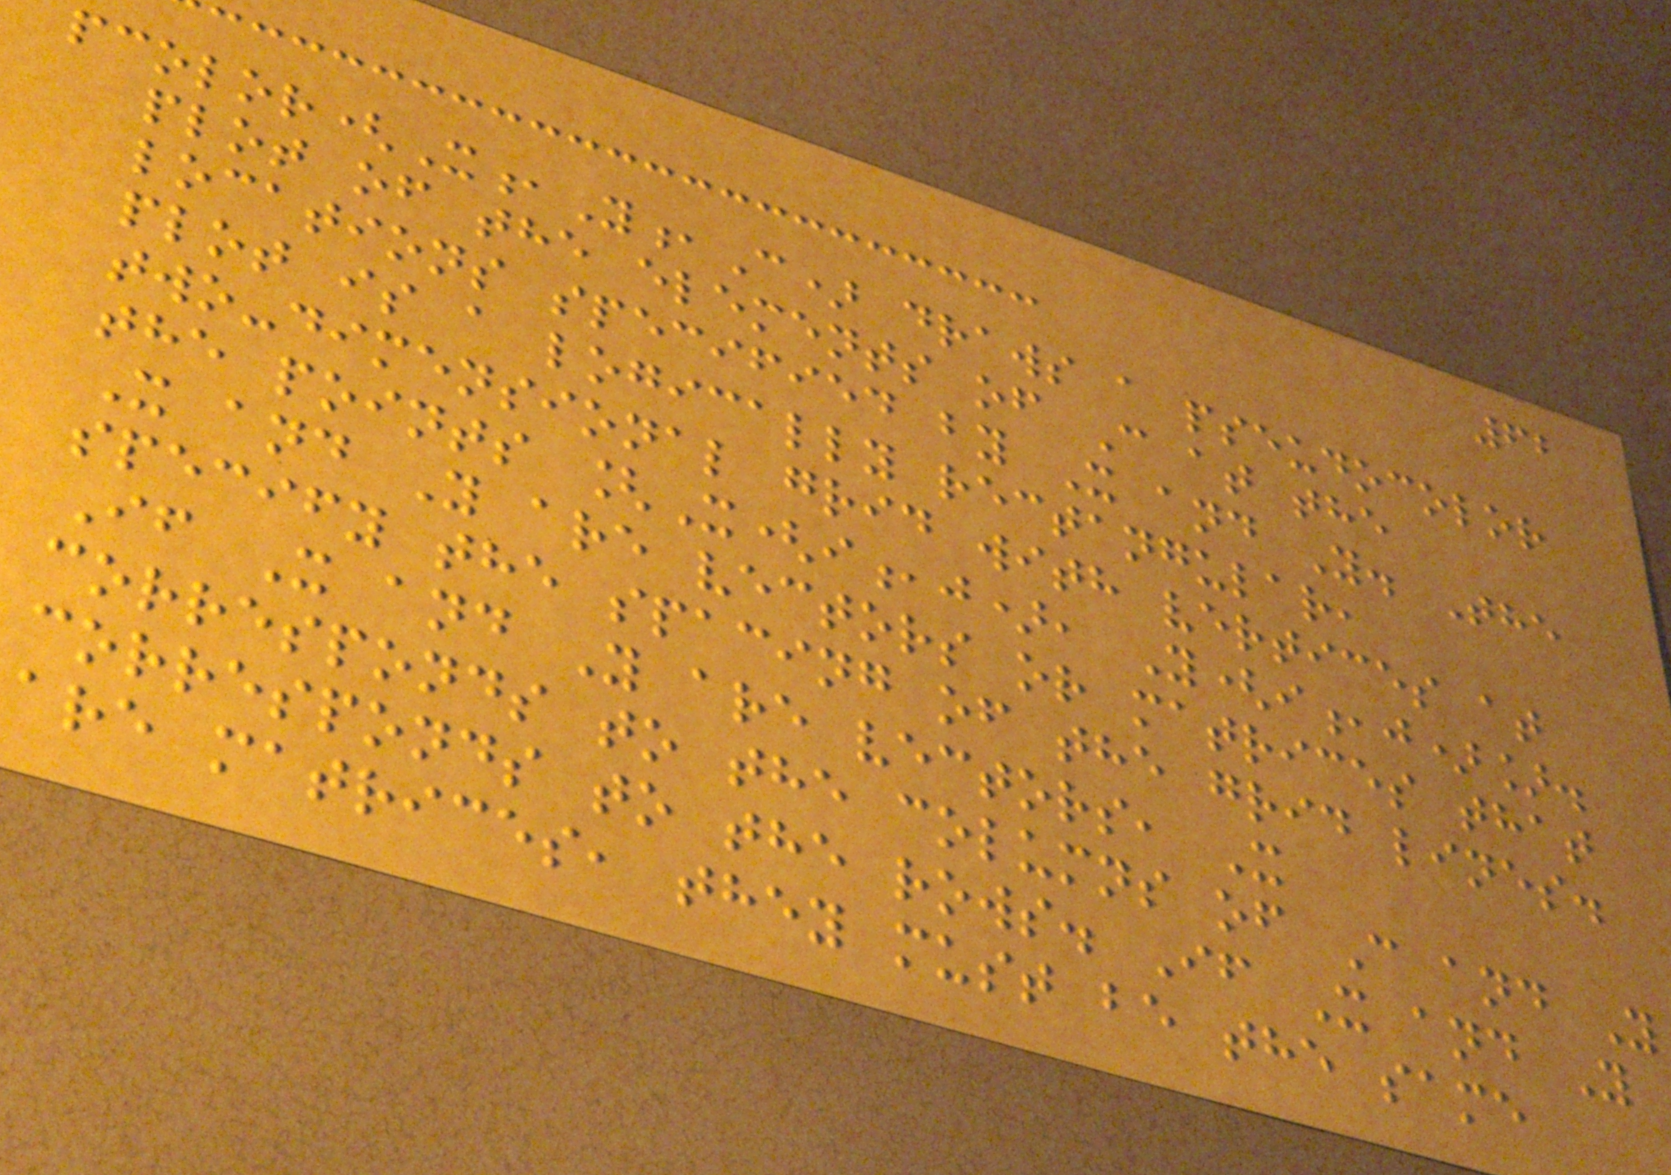62
pcolor(X,Y,C) draws a pseudocolor
plot of the elements of C at the
locations specified by X and Y. The
plot is a logically rectangular,
two-dimensional grid with vertices at
the points [X(i,j), Y(i,j)].
X and Y are vectors or matrices that
specify the spacing of the grid lines.
If X and Y are vectors, X
corresponds to the columns of C and Y
corresponds to the rows. If X and Y
are matrices, they must be the same
